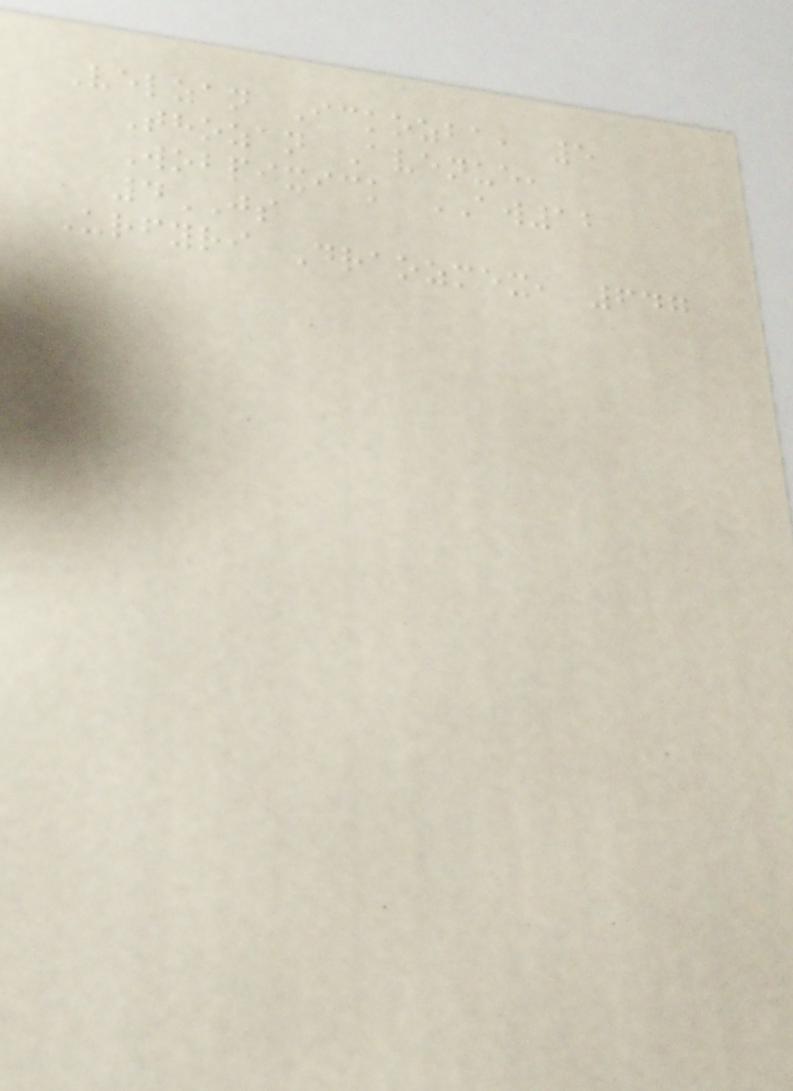Velzan Ickozba, 5
Thozan Avenue,
Wobpixick AW12
4JS
Urfyri Draozmex, 647
